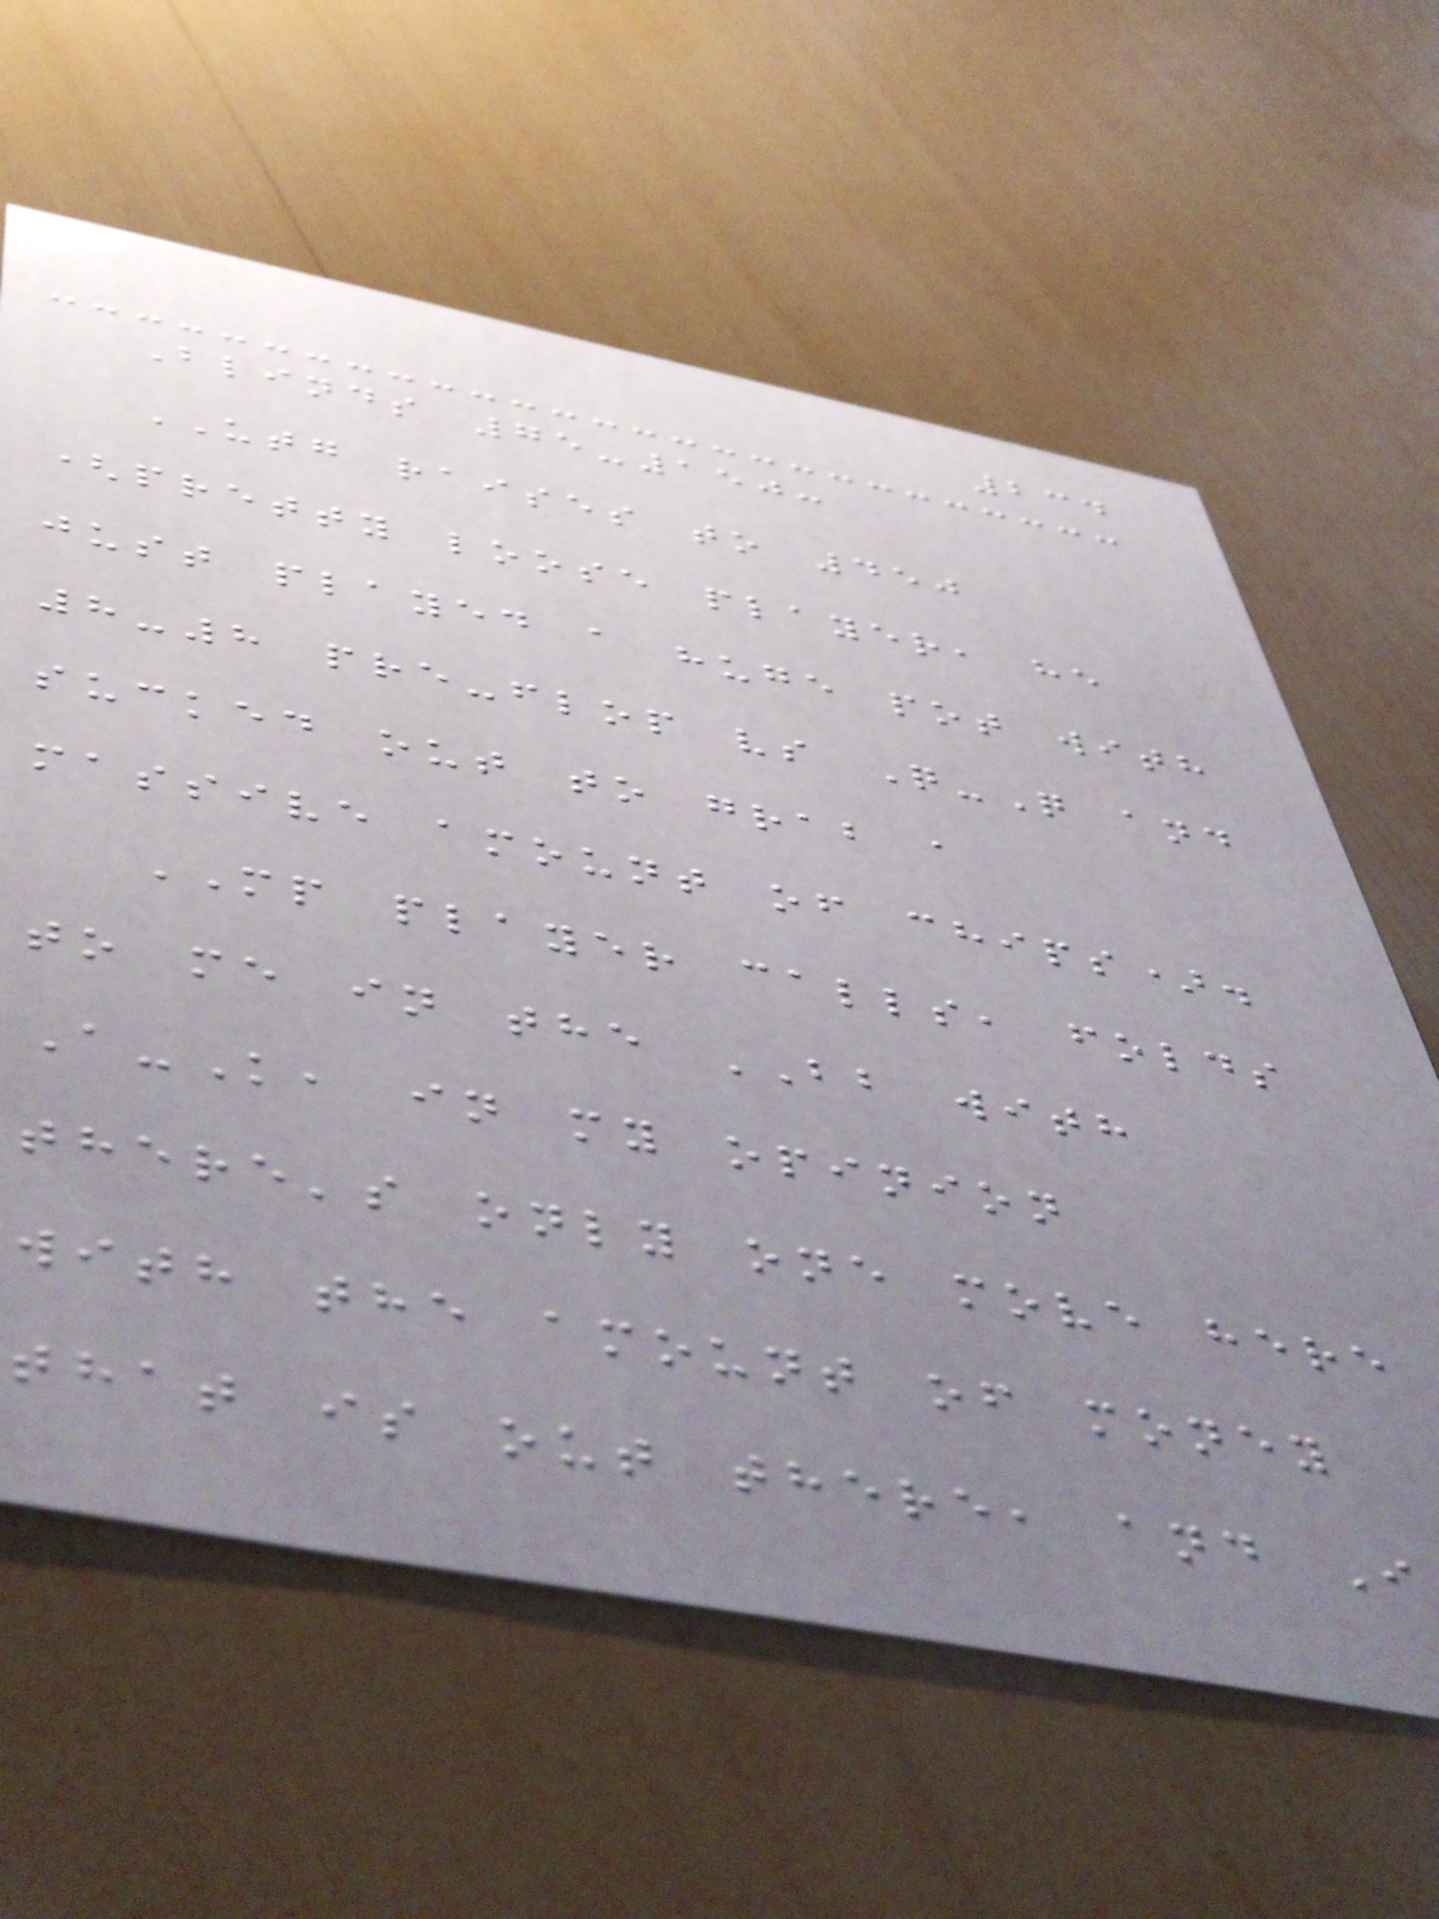234
Blinds 75-150:
UTG raises to 450
(pretty loose player, he
just played a huge pot with
8-8 pre-flop vs Q-Q and
sucked out to grab a
massive amount of chips).
MP player calls, folds
to me in the BB with
A-K, in my opinion
there's only one move here
with the amount of money
that is out there, and I
